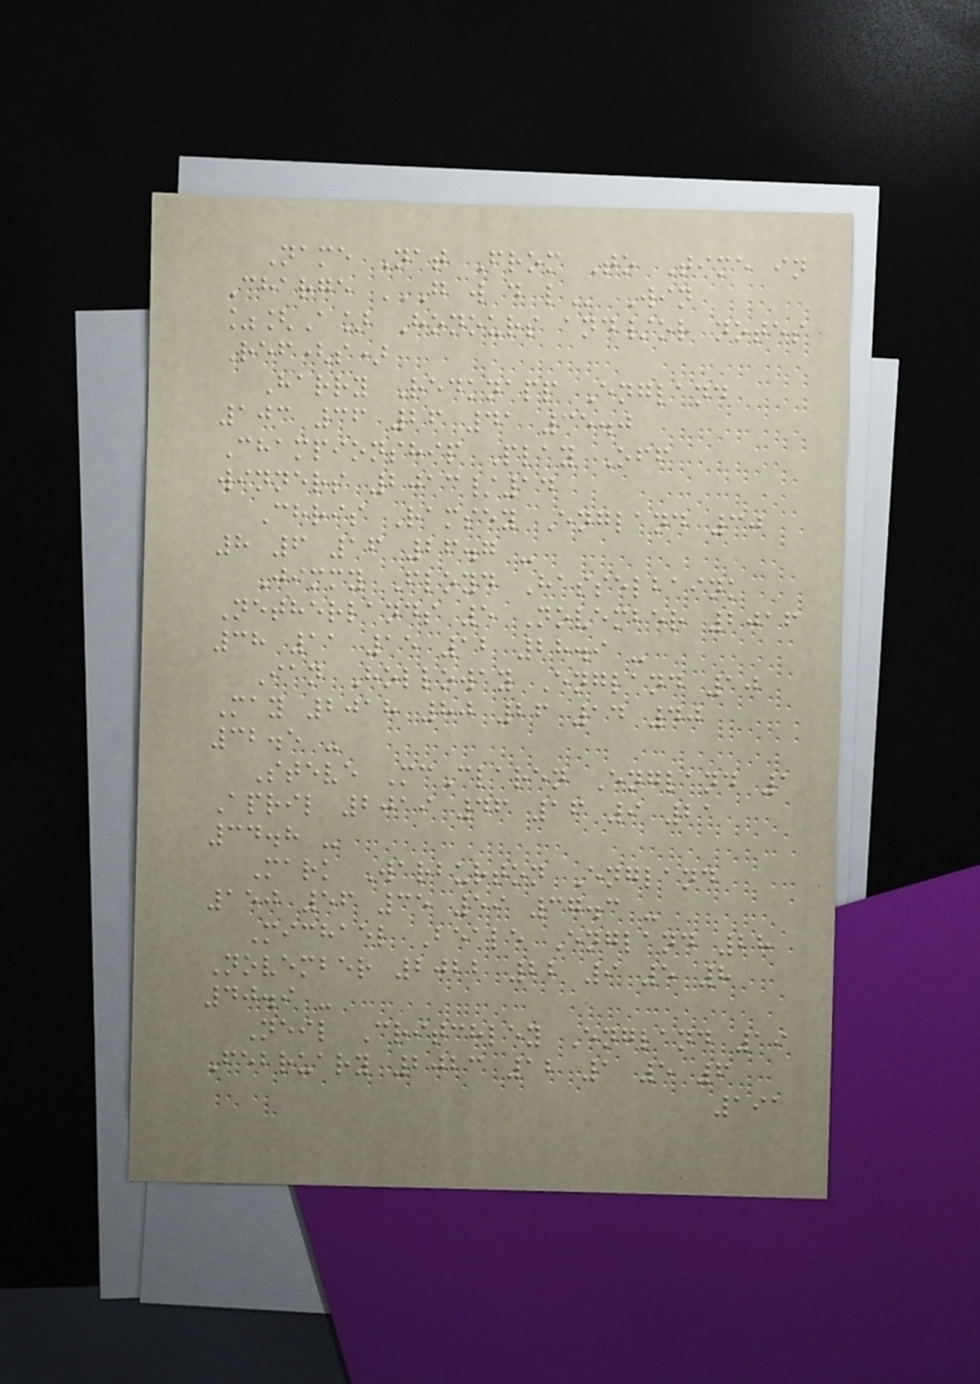Name Nat From To Time in
Charge G W D L Win
%[A] Honours and/or notes
Ref(s)
Harry Redknapp England
103 36 26 41 35.0
Championship Play Off
winners 2013/14
Chris Ramsey England 30
8 6 16 26.7 -
Jimmy Floyd Hasselbaink
Netherlands 5 November 2016
38 11 15 12 28.9 -
Ian Holloway England 10
May 2018 80 26 14 40
32.5 -
Steve McClaren England 1
April 2019 46 16 9 21
34.8 -
Mark Warburton England
150 56 35 59 37.3 -
Michael Beale England 28
November 2022 22 9 5 8
40.9 -
Neil Critchley England 19
February 2023 12 1 5 6
191
